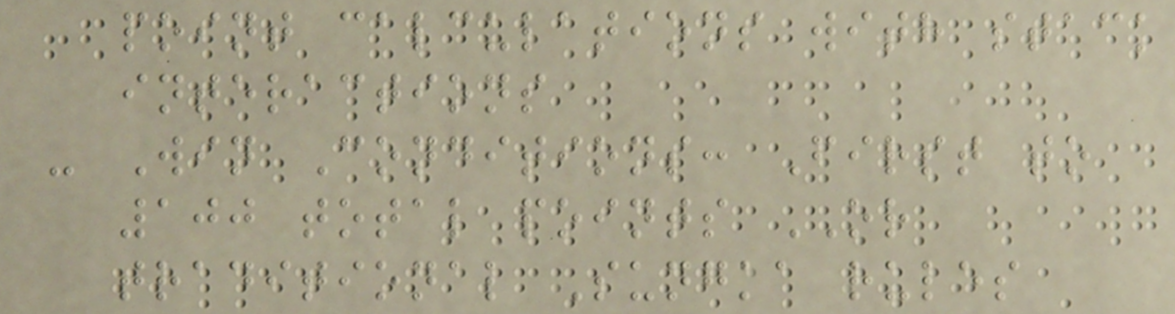point calculations with stack
interactions
- Win Conditions: First to
100 total points OR
traditional Sungka rules
